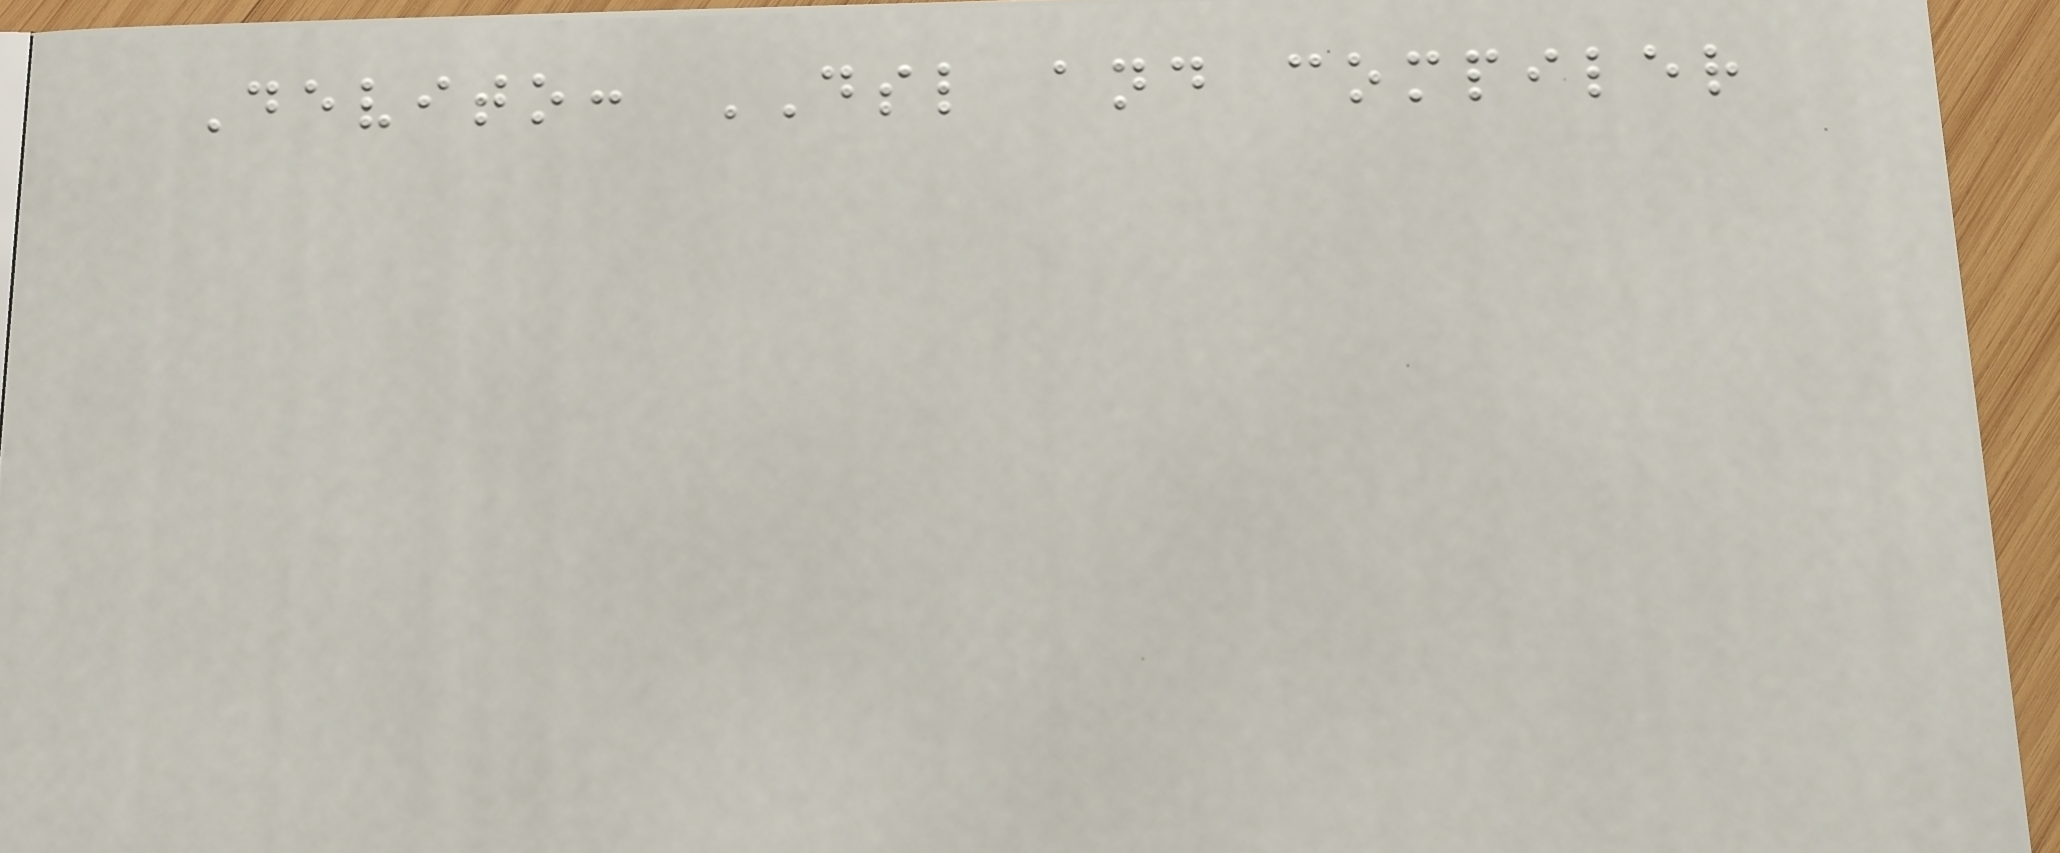Devito: DSL and compiler
